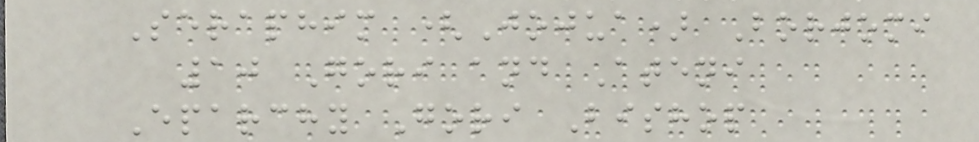Seraphim (Jojua) Borjomi
10 Gori and Ateni
Eparchy Gori Bishop
